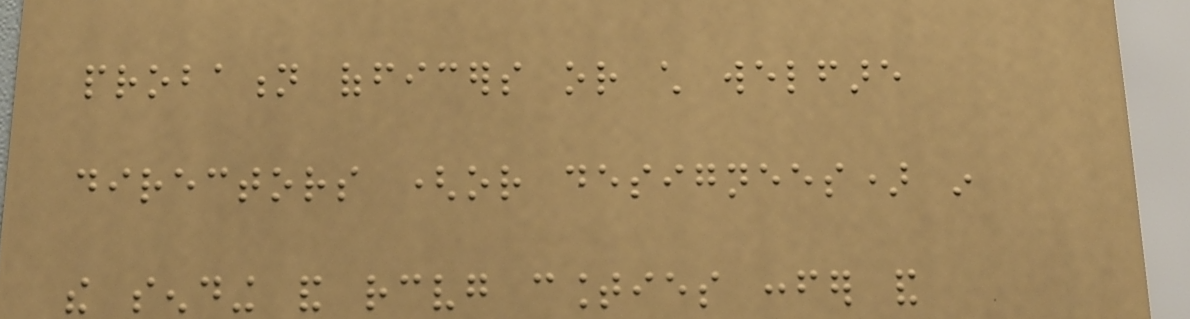probation officers or child welfare
directors (or designees) in
the sending and receiving counties confer and
